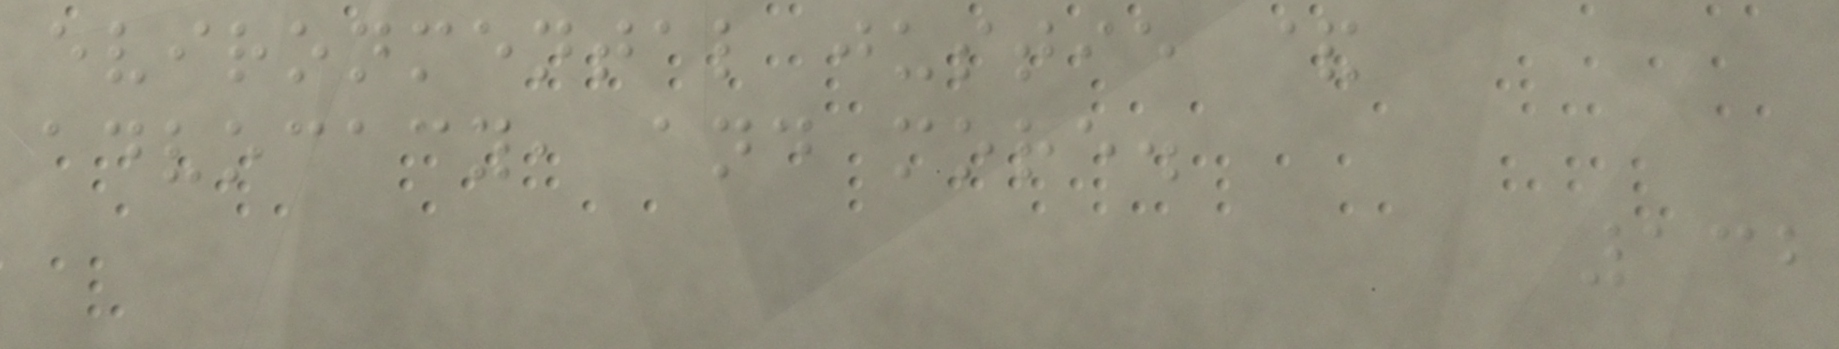evironmental justie &
advocacy, and more.
132
